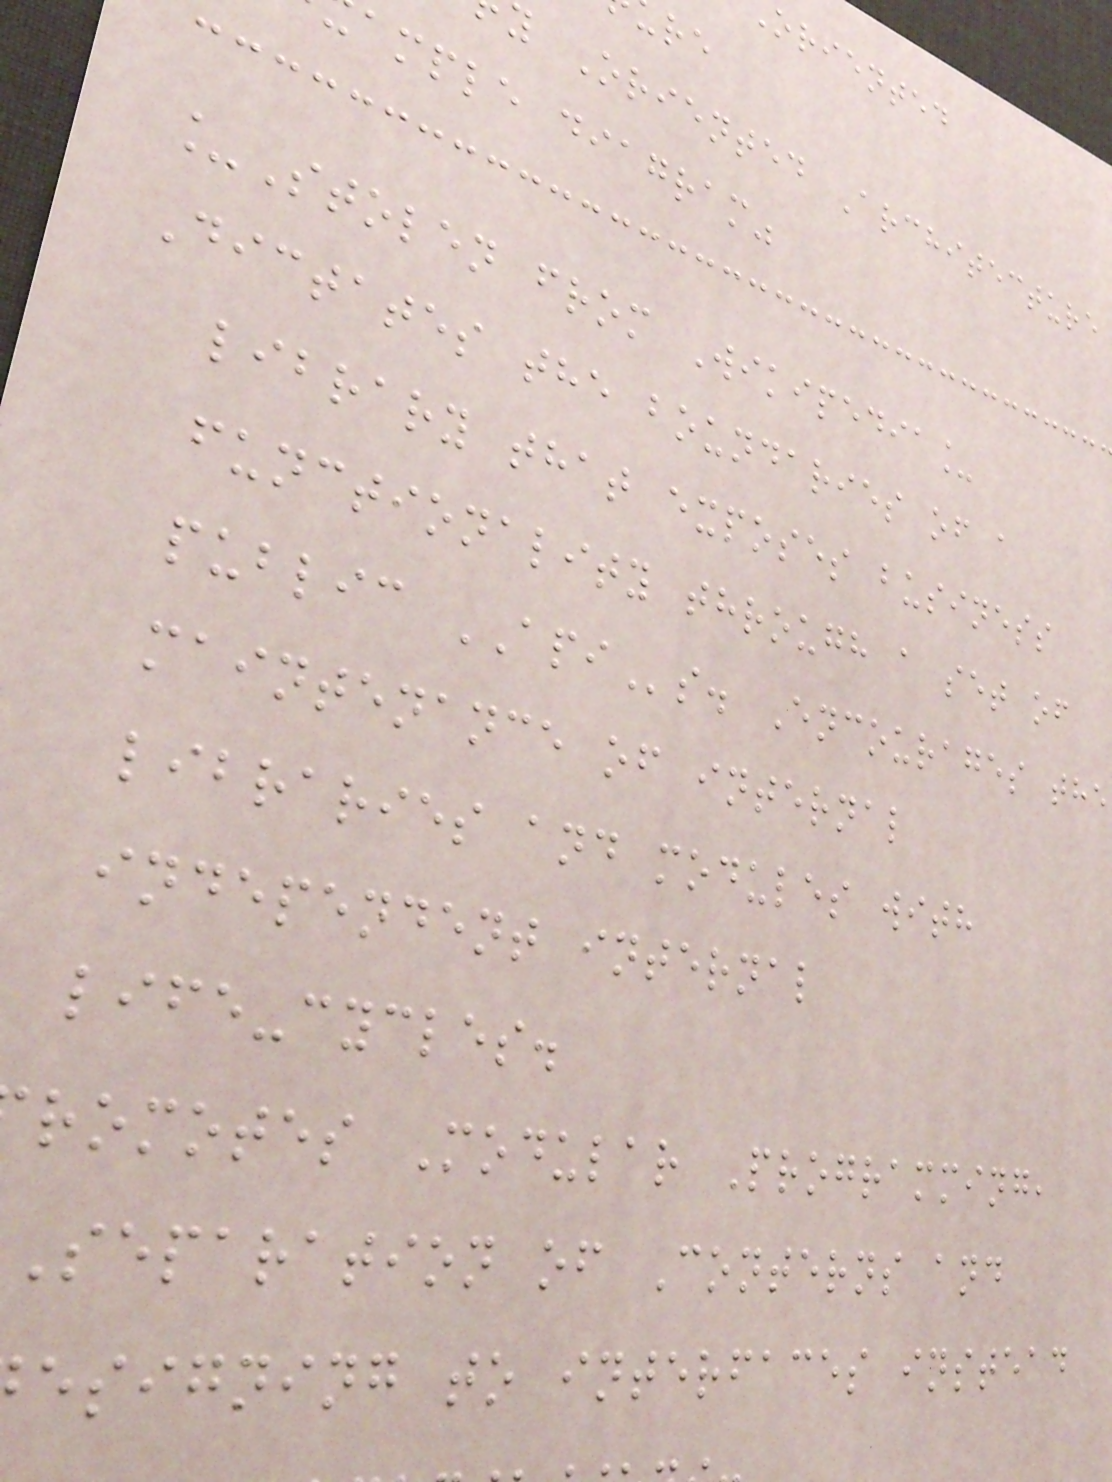oriented
y Oriented Architecture
ample diagram"
_Stolen from Wikipedia_
Dictates the boundaries of a
library that exposes business
functionality through a set of
public APIs. Encourages the
maintenance of internal
libraries and modules with
independent internal
life-cycles.
romotes Modular Programming,
Separation of Conterns and
esigning to interfaces instead
